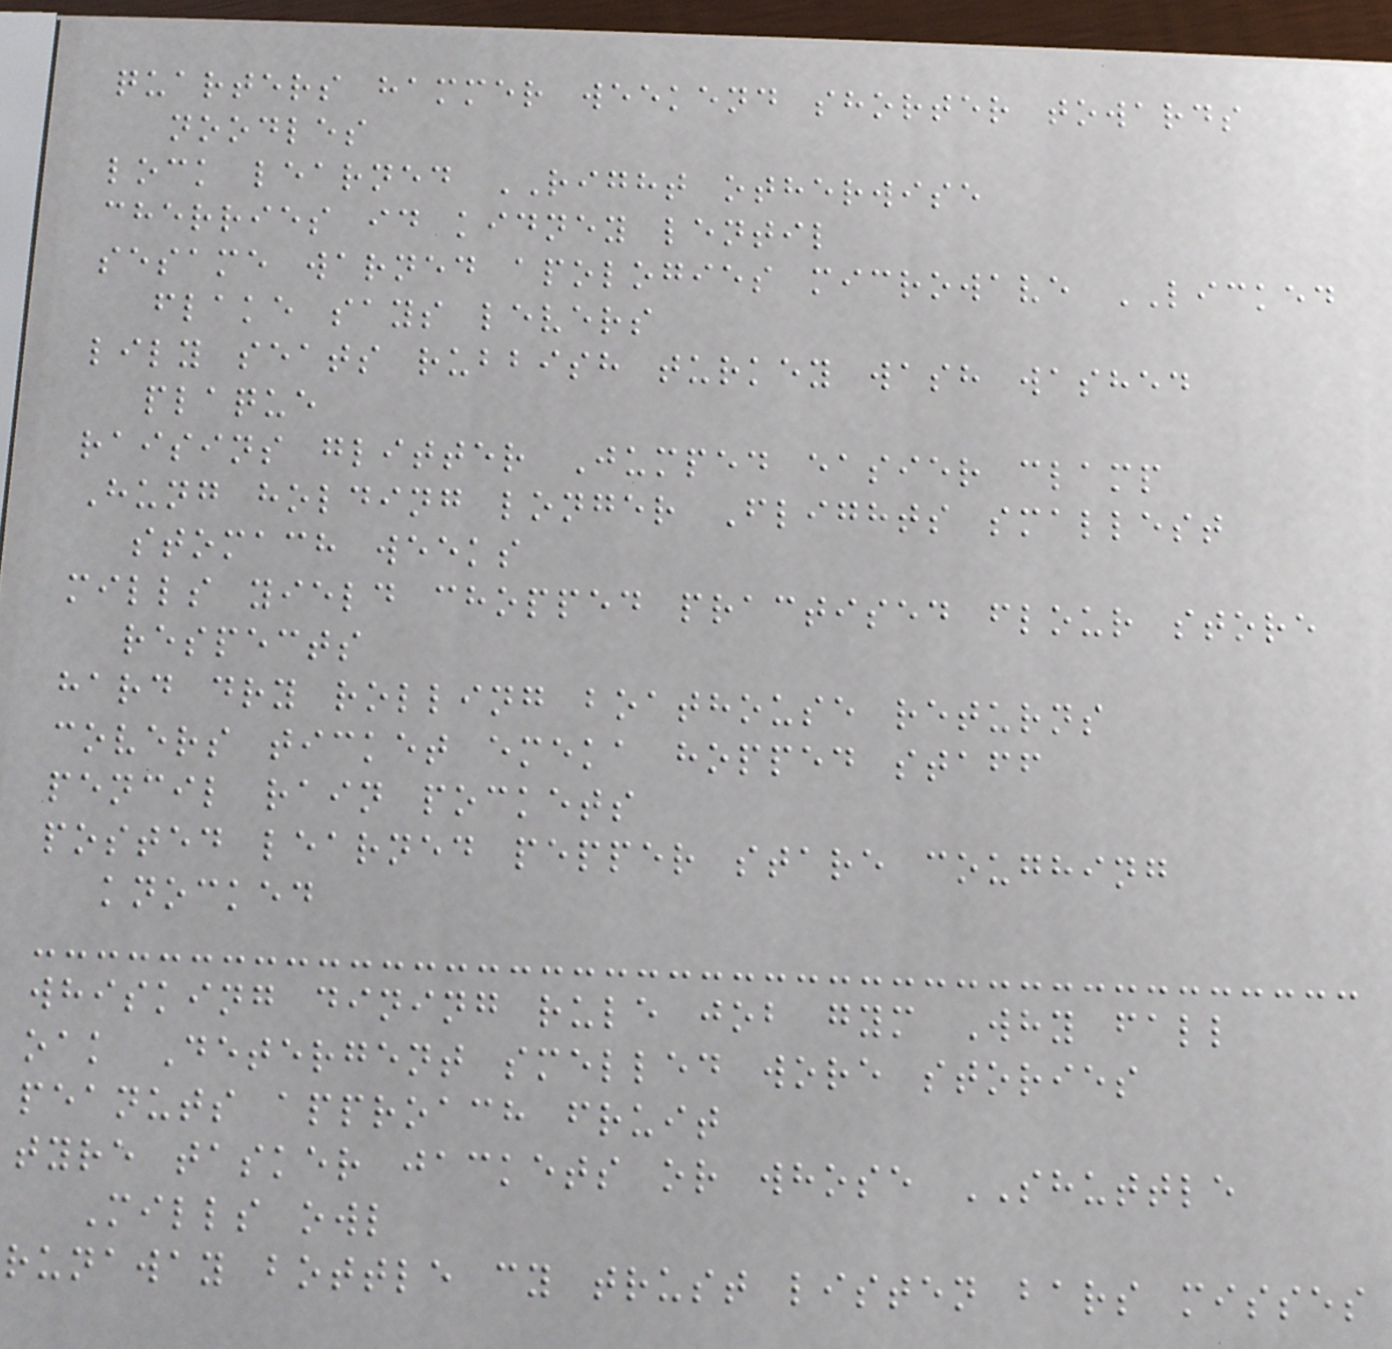quarters hammer weekend shorter towards
noodles
lock learned RIGHT otherwise
cherries id kidney lentil
sesame warned apologies microwave LICKED
flake says levers
lily seats rubbish turkey wash washed
plaque
raisins glitter Jumped easier clamp
Hung holding longer Flights smallest
stomach weeks
mills yield chopped practised flour store
respects
hard dry rolling boathouse returns
covers ticket emeka hopped staff
pencil rain pockets
posted learned pepper stare coughing
knocked
whisking dining rule job gym Why fall
oak Detergent smelled wore stories
peanuts approach fruit
tyre tasker jackets or whose SHUTTLE
Mills owl
runaway bottle cy trust listen bars misses
